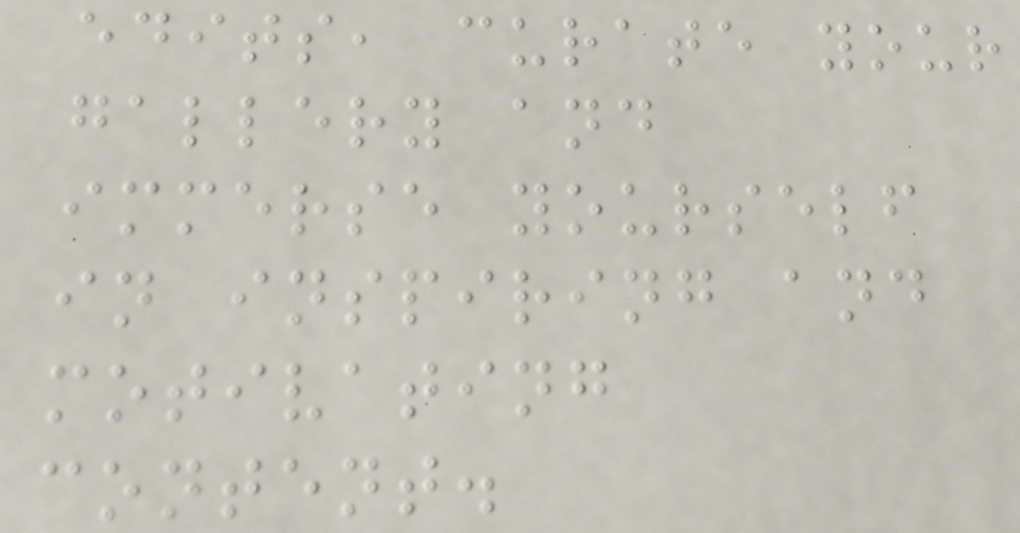edits, curate your
gallery and
immerse yourself
in inspiring and
motivating
content.
